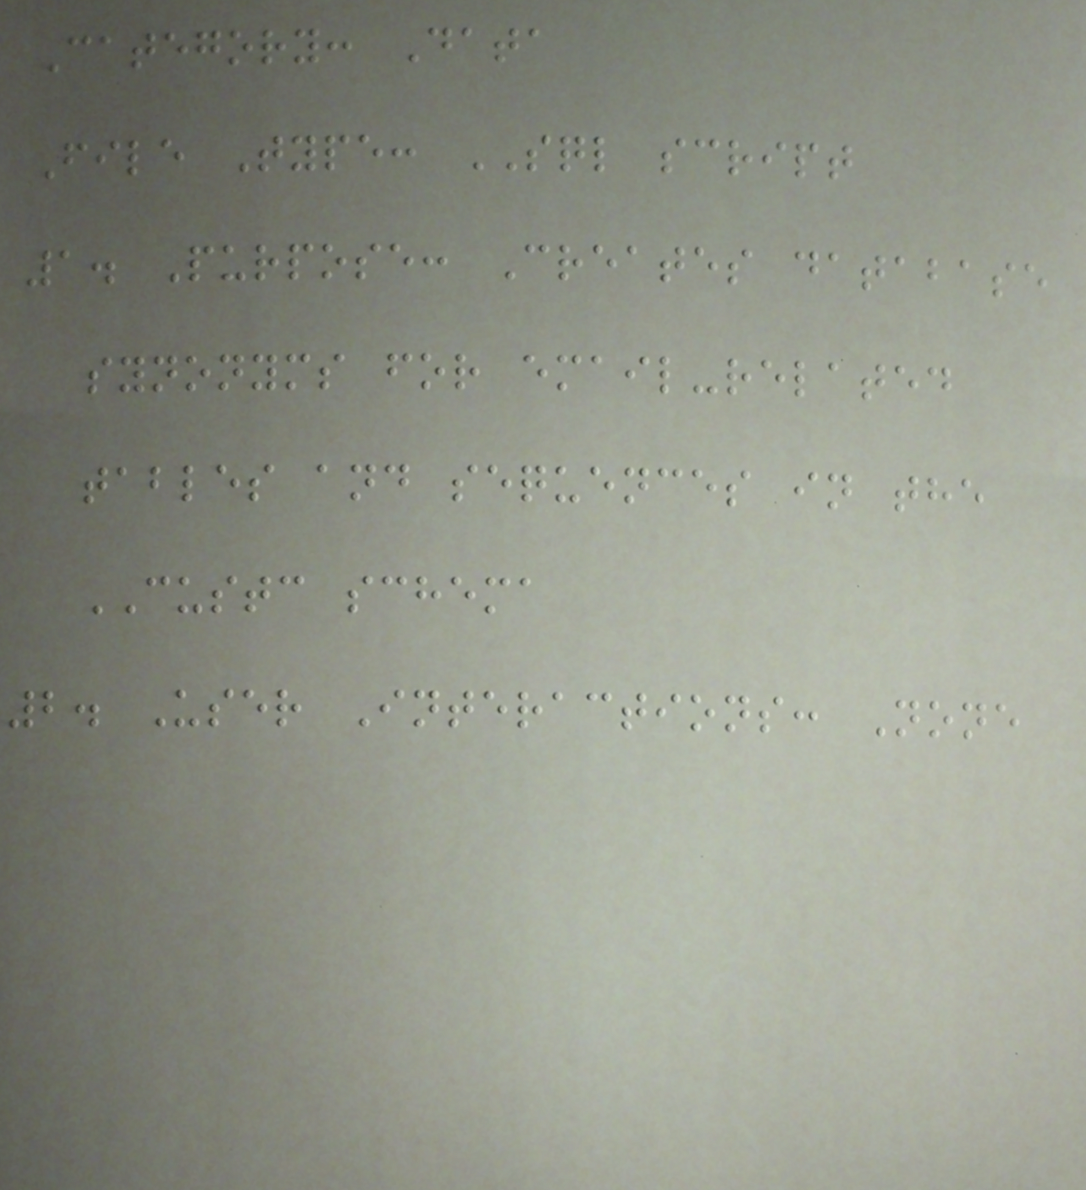Category: Data
File Type: SQL script
1. Purpose: Creates database
synonyms for email-related
tables and sequences in the
CUSTC schema
2. User Interactions: None
